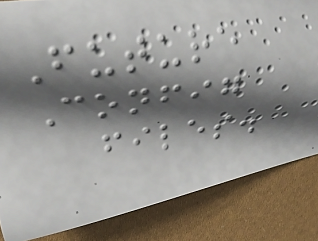Future
Config
files.
